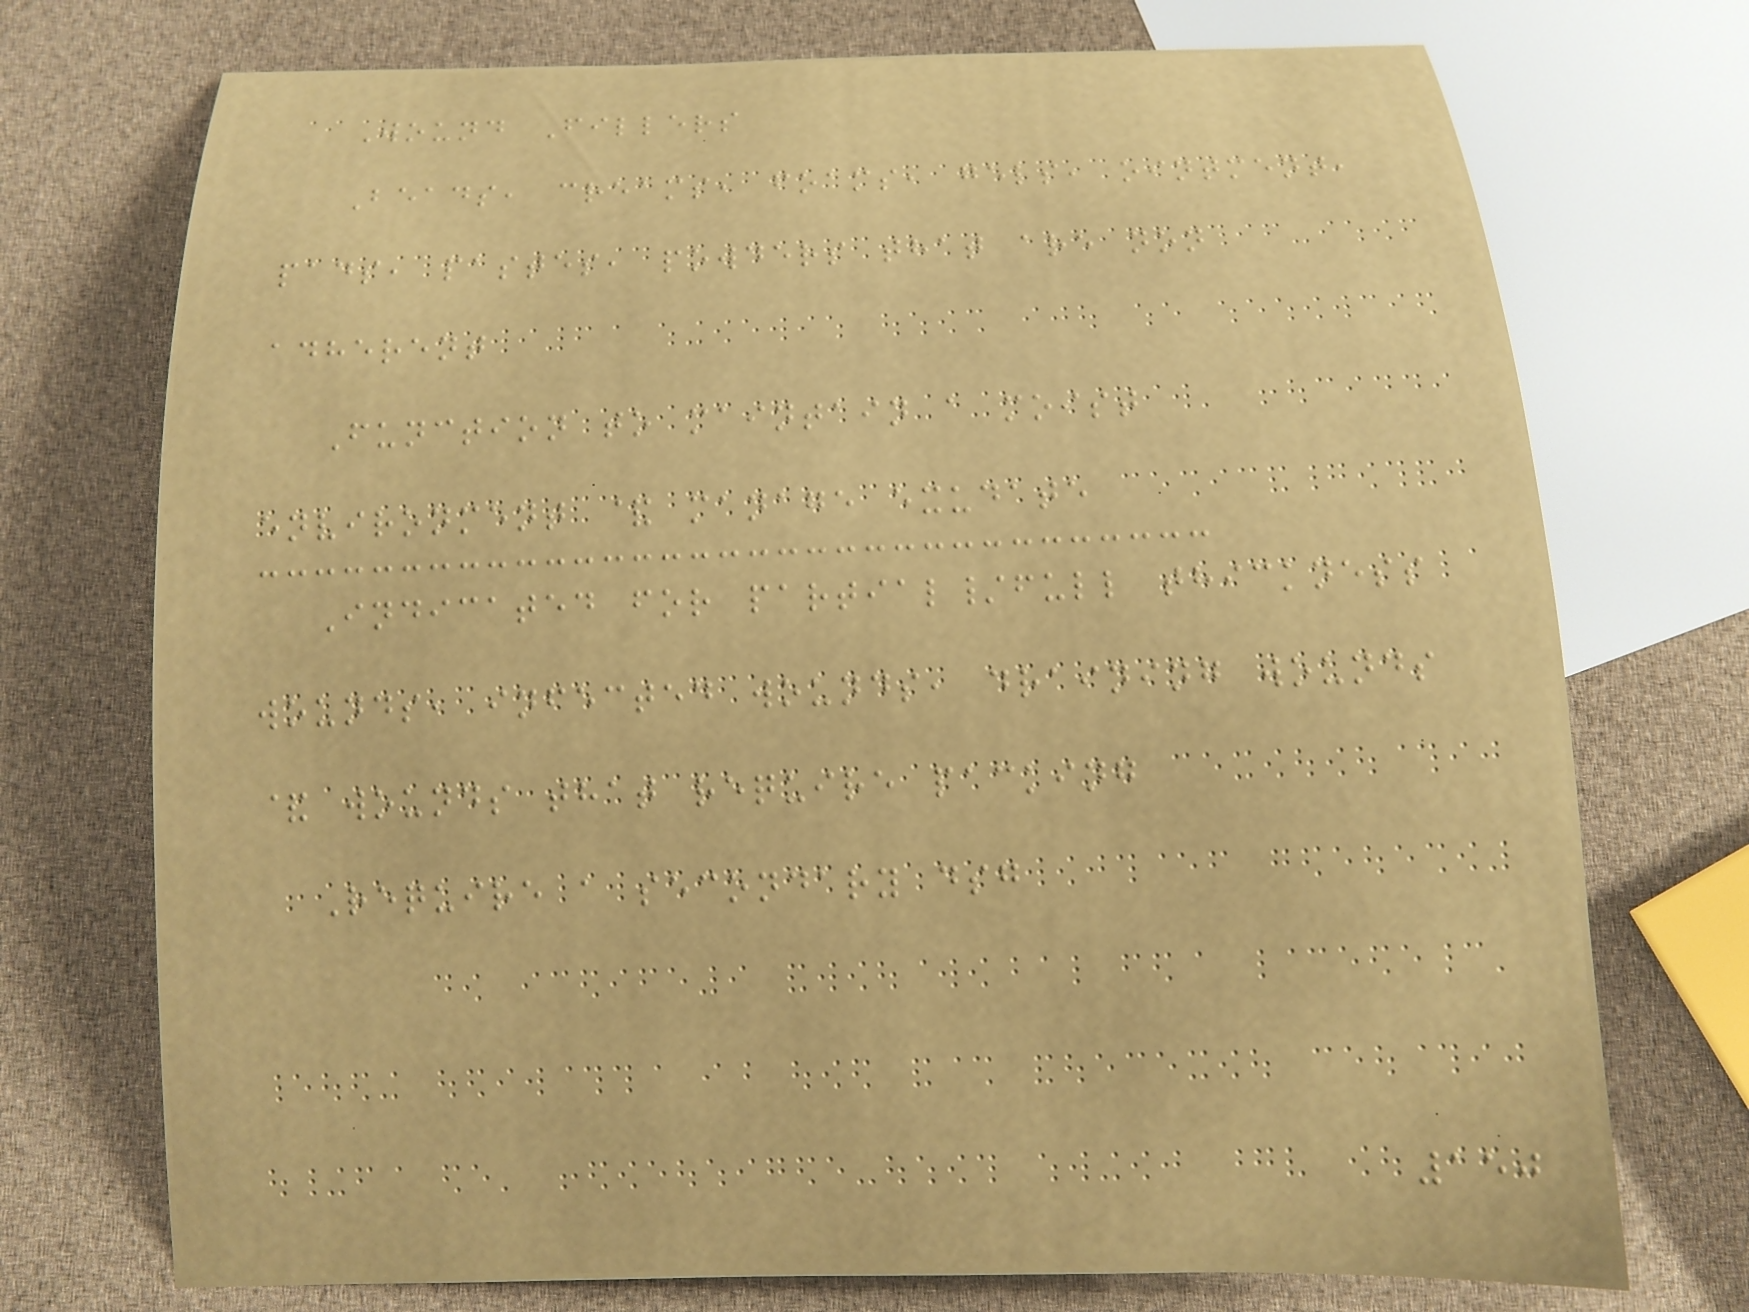Wound Fillers
Beads, creams, foams, gels, ointment,
pads, pastes, powders that are non
adherent
Function to maintain a moist
environment & manage exudate
Indicated for partial/full thickness
wounds, infected wounds, draining wounds
& wounds that require packing
Require a secondary dsg
150
